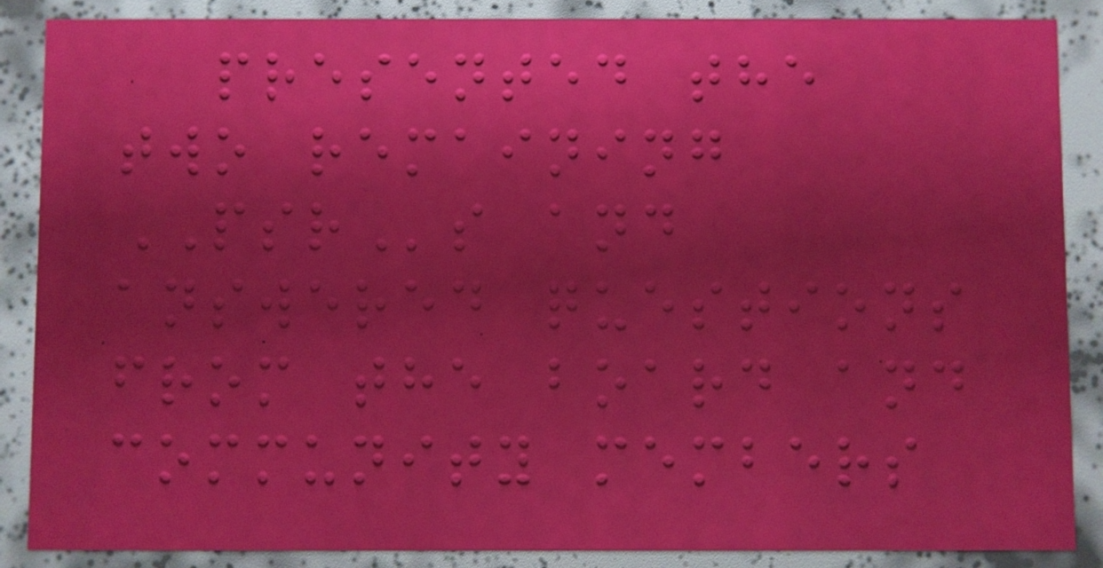presented the
two remaining
PSRs and
answered questions
from the board and
community members
